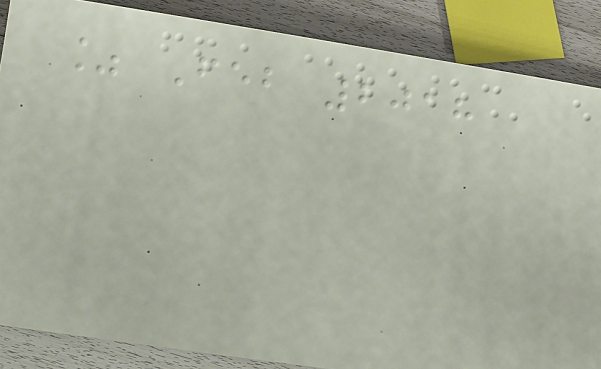% Feb 2018
